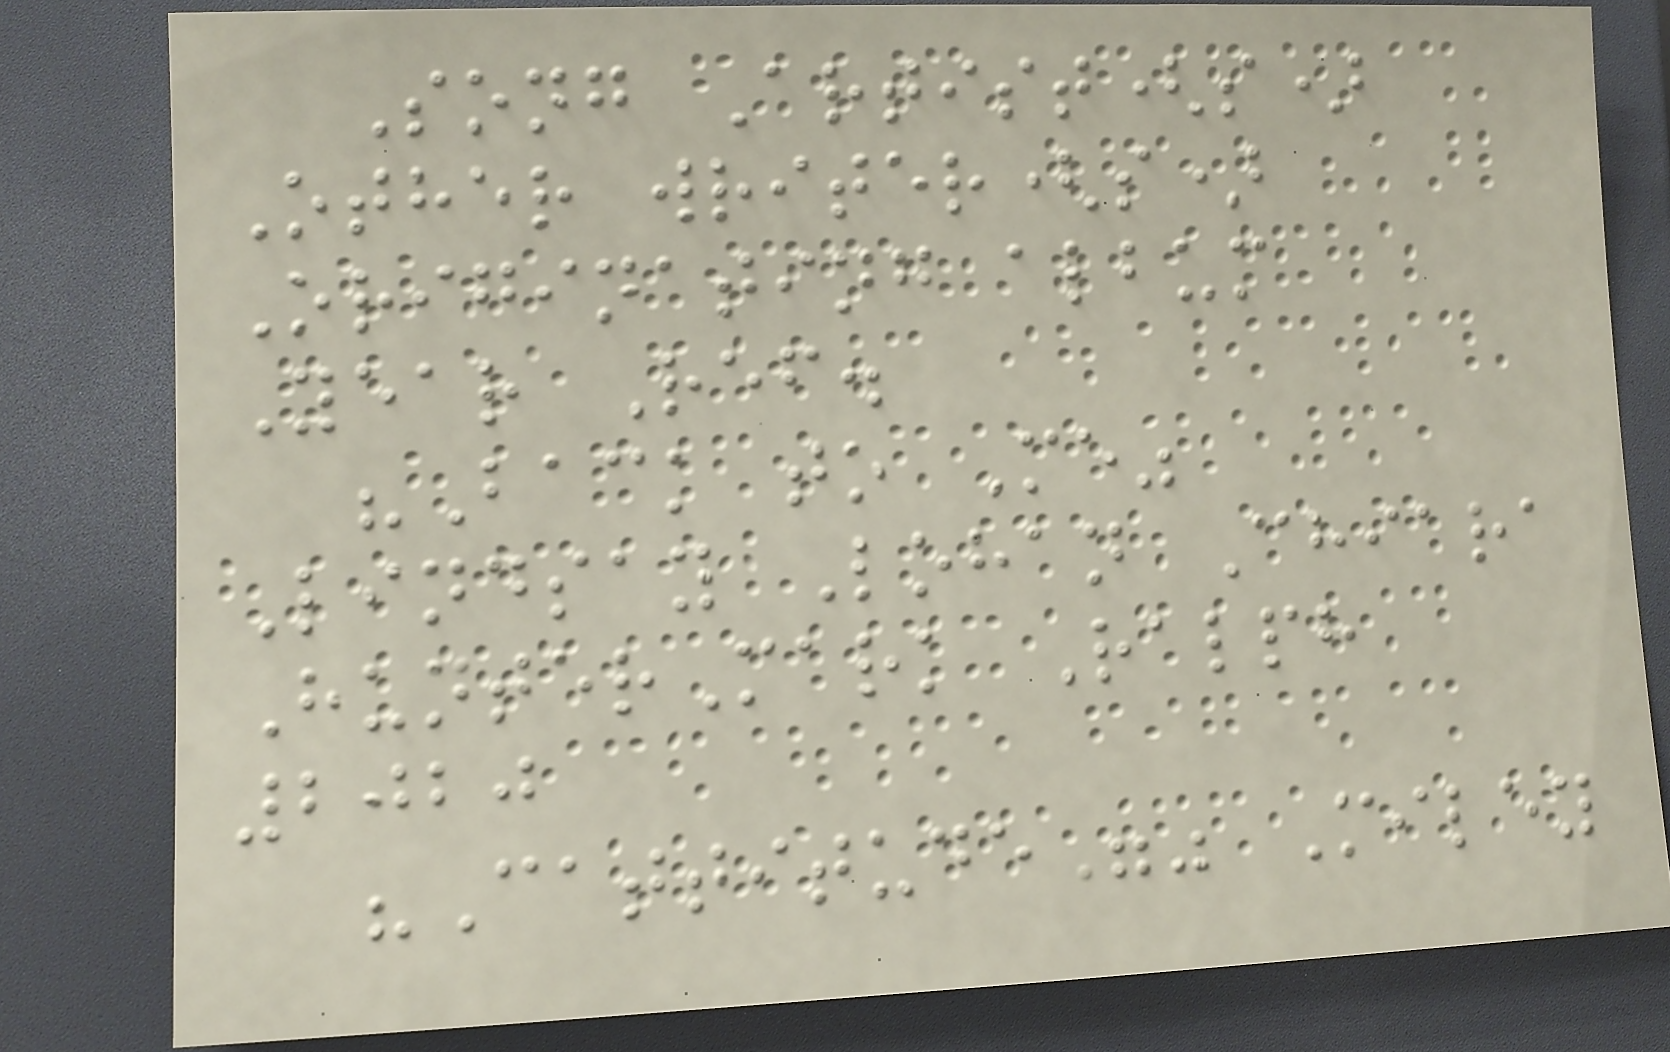Song Artist(s)
Other writer(s)
Originating album
Year Ref.
"Back to Me"
Lindsay Lohan Chiara
HunterMark Ralph
2020
"Cattitude"" Miley
